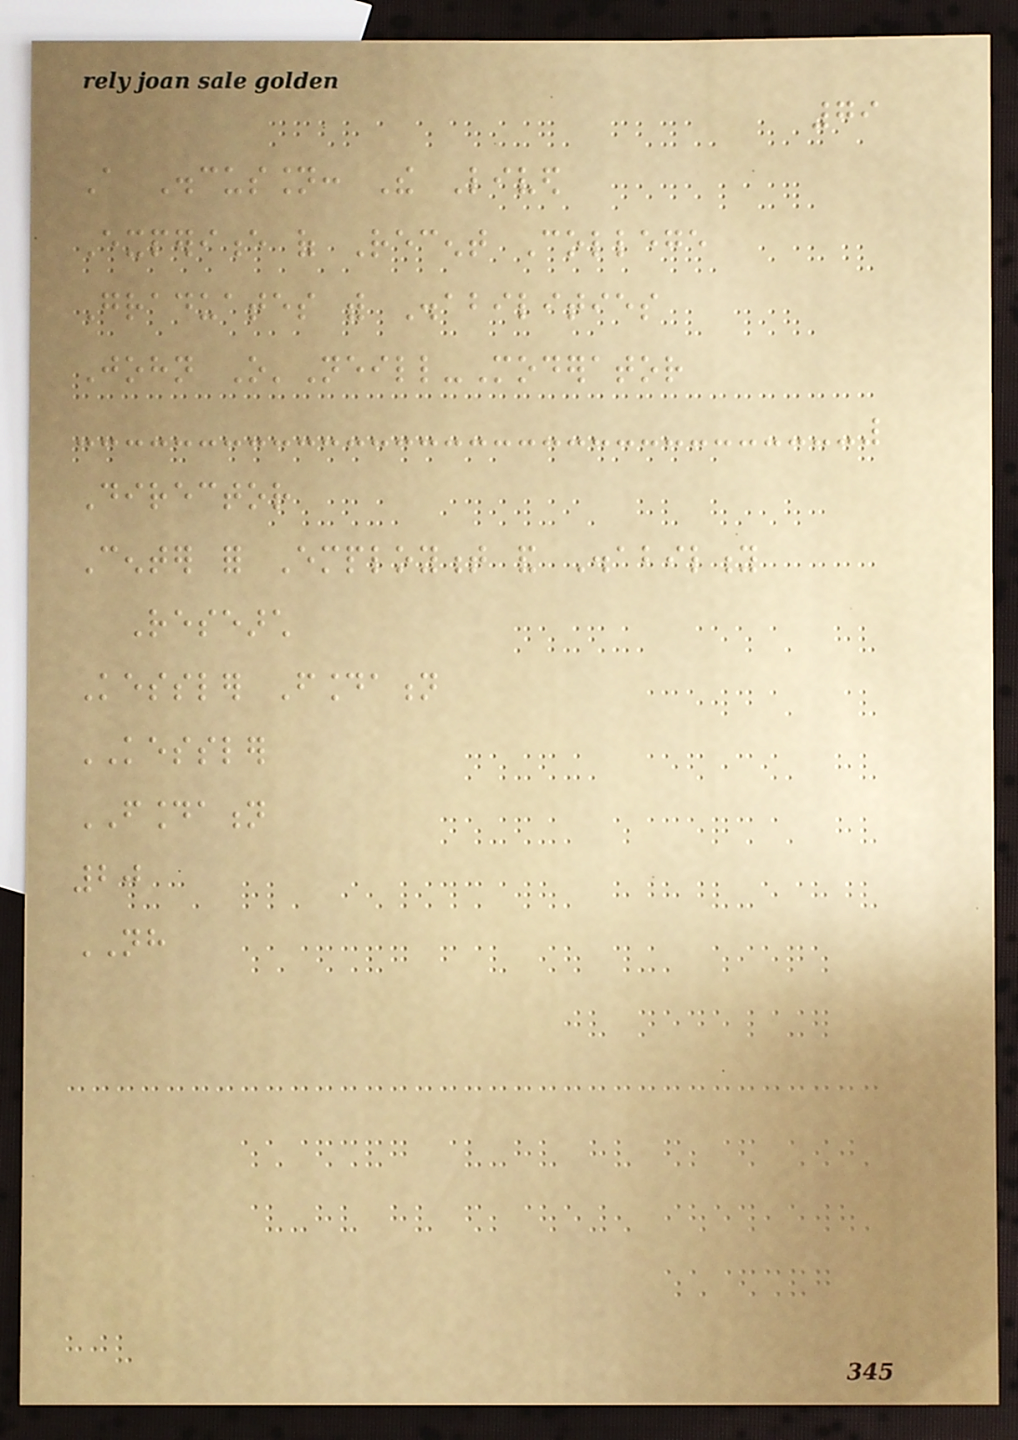79
A Discussion: The Lived
Experience of Recent College
Graduates with Disabilities
John O'Neill-Moderator
Director
Center for Employment and Disability
Research
Kessler Foundation
KESSLER
FOUNDATION
20
NH
